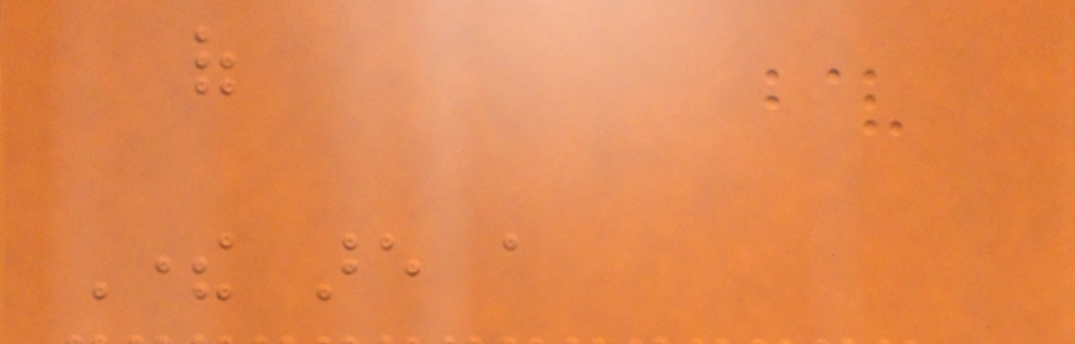of
There are a
